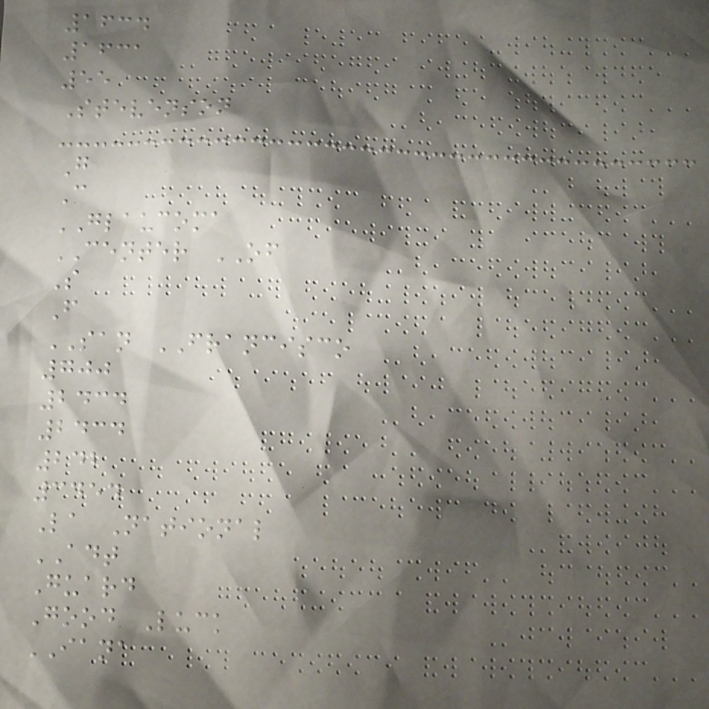1634
1631
55
Stevenson
G
C
GLAUCOMA
CENTER OF
S
F
SAN FRANCISCO
700
2434
2434
242
3454
La National
ADT
Guard
Good Luck
IANA
